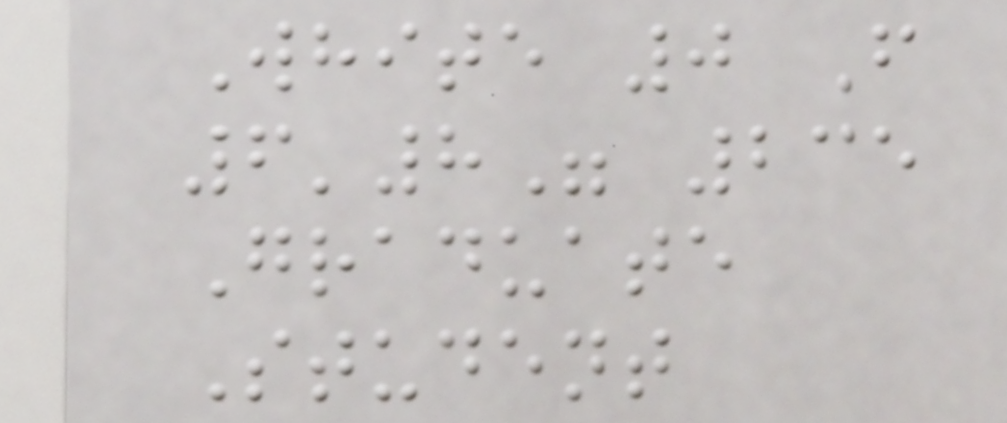White 0 F
6'8" 235
Graduate
Student
